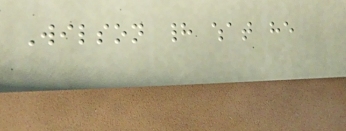Wilson had what he
